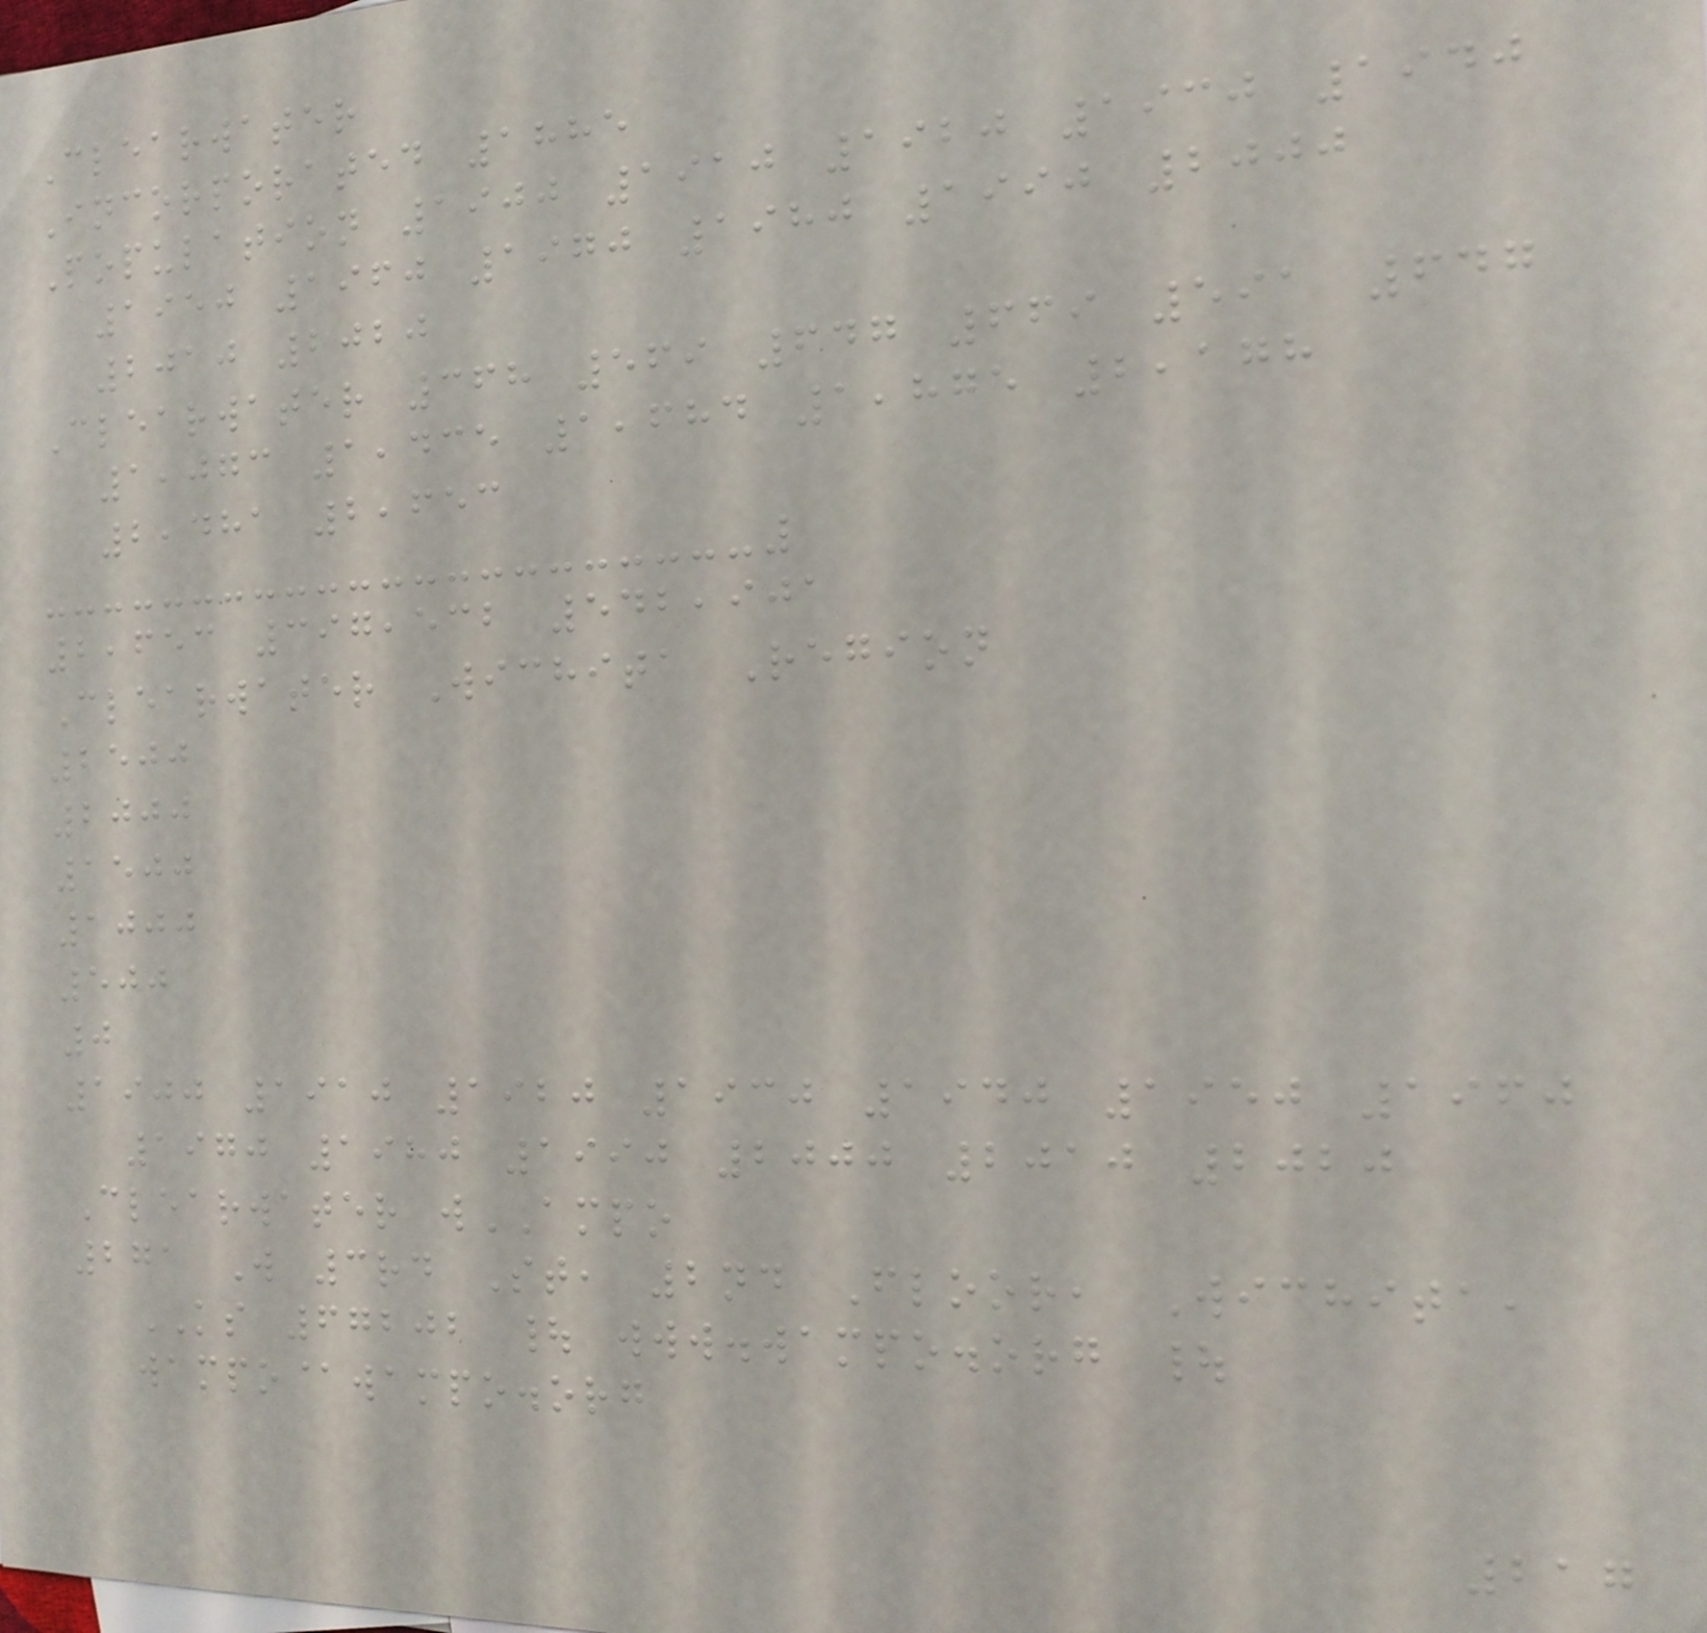Clearwater
Incorporated 1885
Population 1900 1910 1920 1930 1940
1950 1960 1970 1980 1990 2000
2010 2020
Clearwater 368 569 647 669 591 647
1,073 1,435 1,684 1,875 2,178
2,481 2,653
2,653 397,532 542,901
Clearwater Wichita Region
2500
2000
1500
1000
500
0
1900 1910 1920 1930 1940 1950 1960
1970 1980 1990 2000 2010 2020
Clearwater wAMPO
271 W 3rd St, 2nd Floor, Wichita,
KS 67202 | www.wampo.org |
wampo@wampo.org
217
